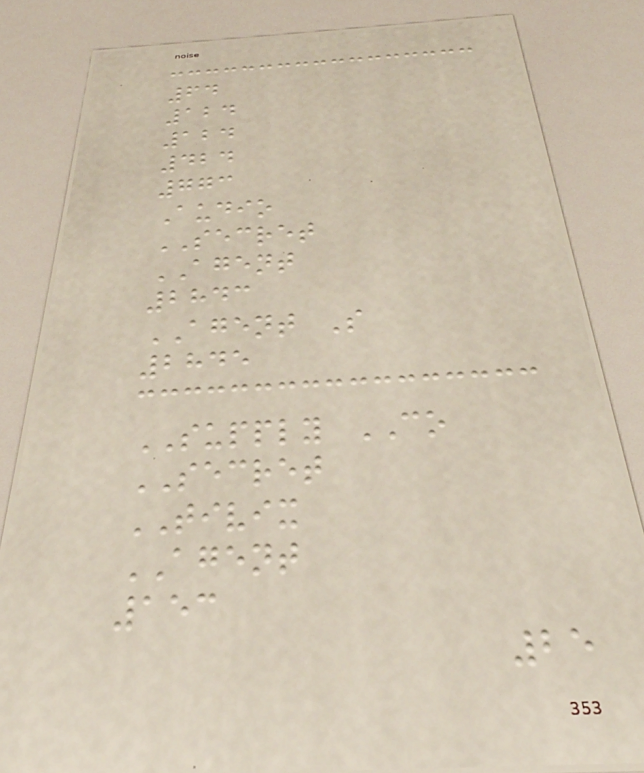64
124
124
424
773
Audio
SECRET
AGENT
2843
AGENT S
2845
SUPPLY CO
SECRET
TIVIX
AGENT
153
25
